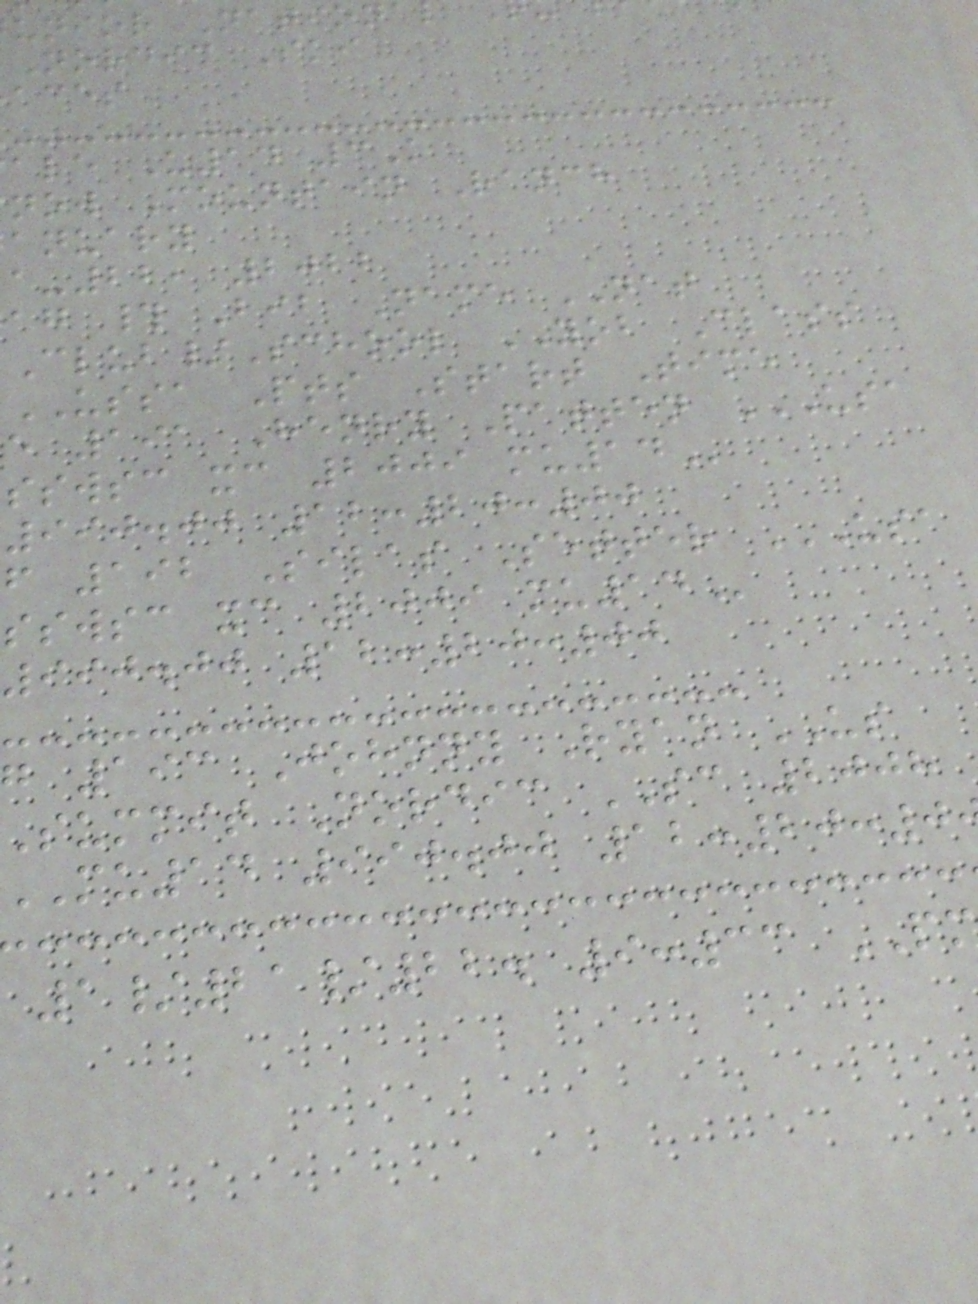unior Nationa
Nordic Ski
aces
ale U14 3K
now Mountain Ranch
anuary
-22, 2022
ag # Bib Name NAT
Club/School YOB Class
USSA Pts Start Time
sswsc xc 2009
990.00 12:20:00
sswsc xc 2009
990.00 12:20:00
g 193 Johnny Ryan US
Summit Nordic SC 2008
mu14 990.00 12:20:0
1/21/22. 9:33
